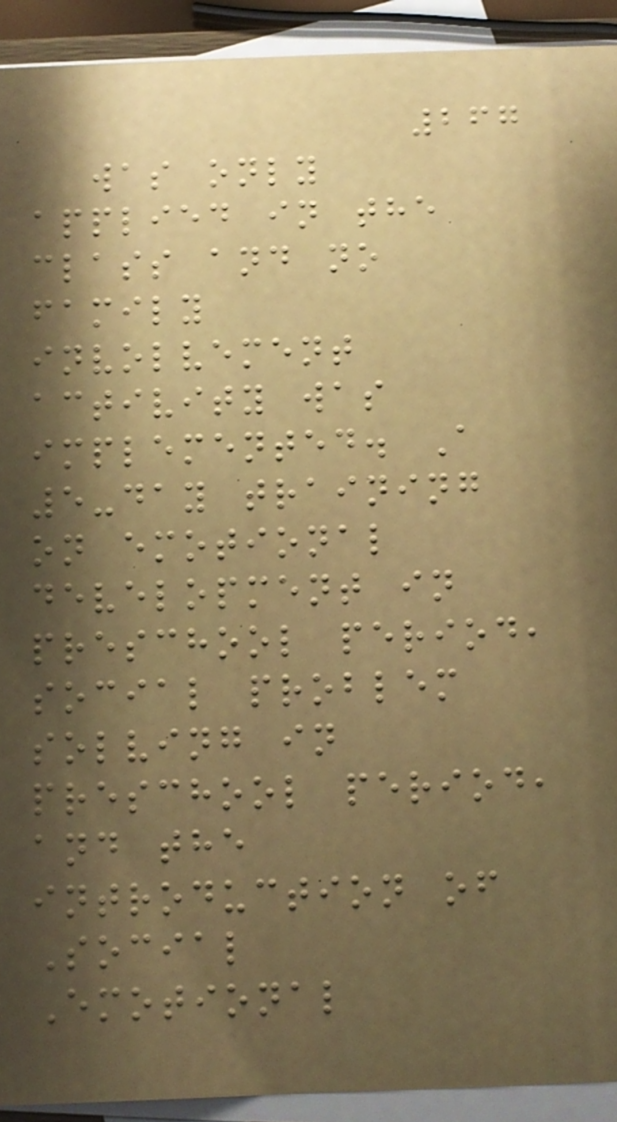267
was only
applied in the
class and no
family
involvement
activity was
implemented. A
5-day training
on emotional
development in
preschool period,
social problem
solving in
preschool period,
and the
introduction of
Social
Emotional
